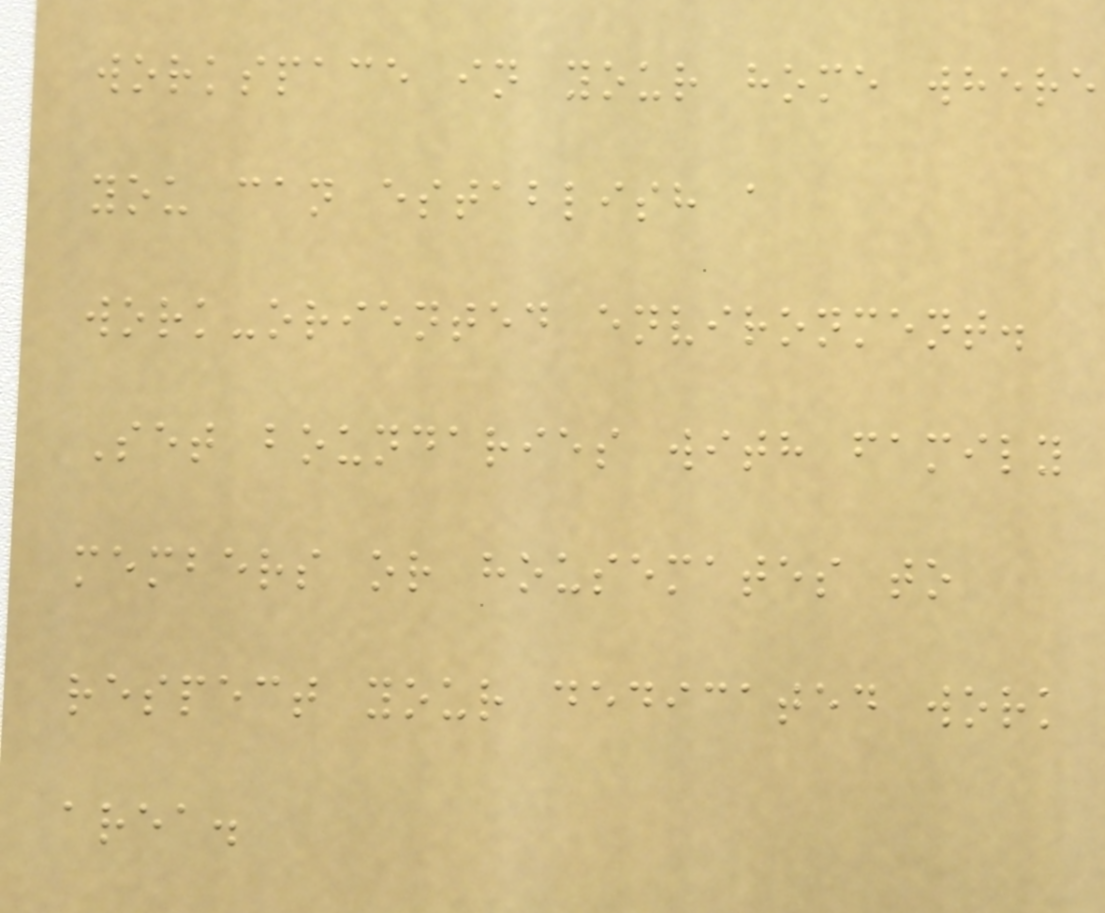workspace in your home where
you can establish a
work-oriented environment.
Set boundaries with family
members or housemates to
respect your dedicated work
area.
